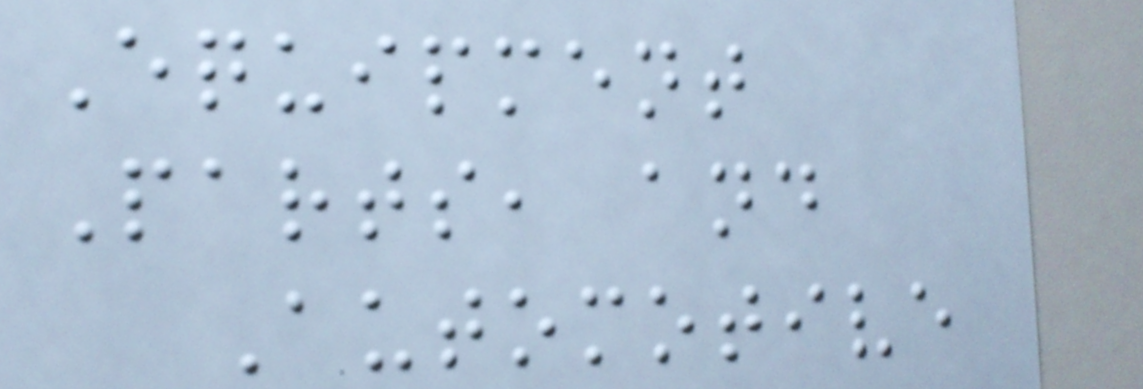Equipment
Parts, and
Automotive
